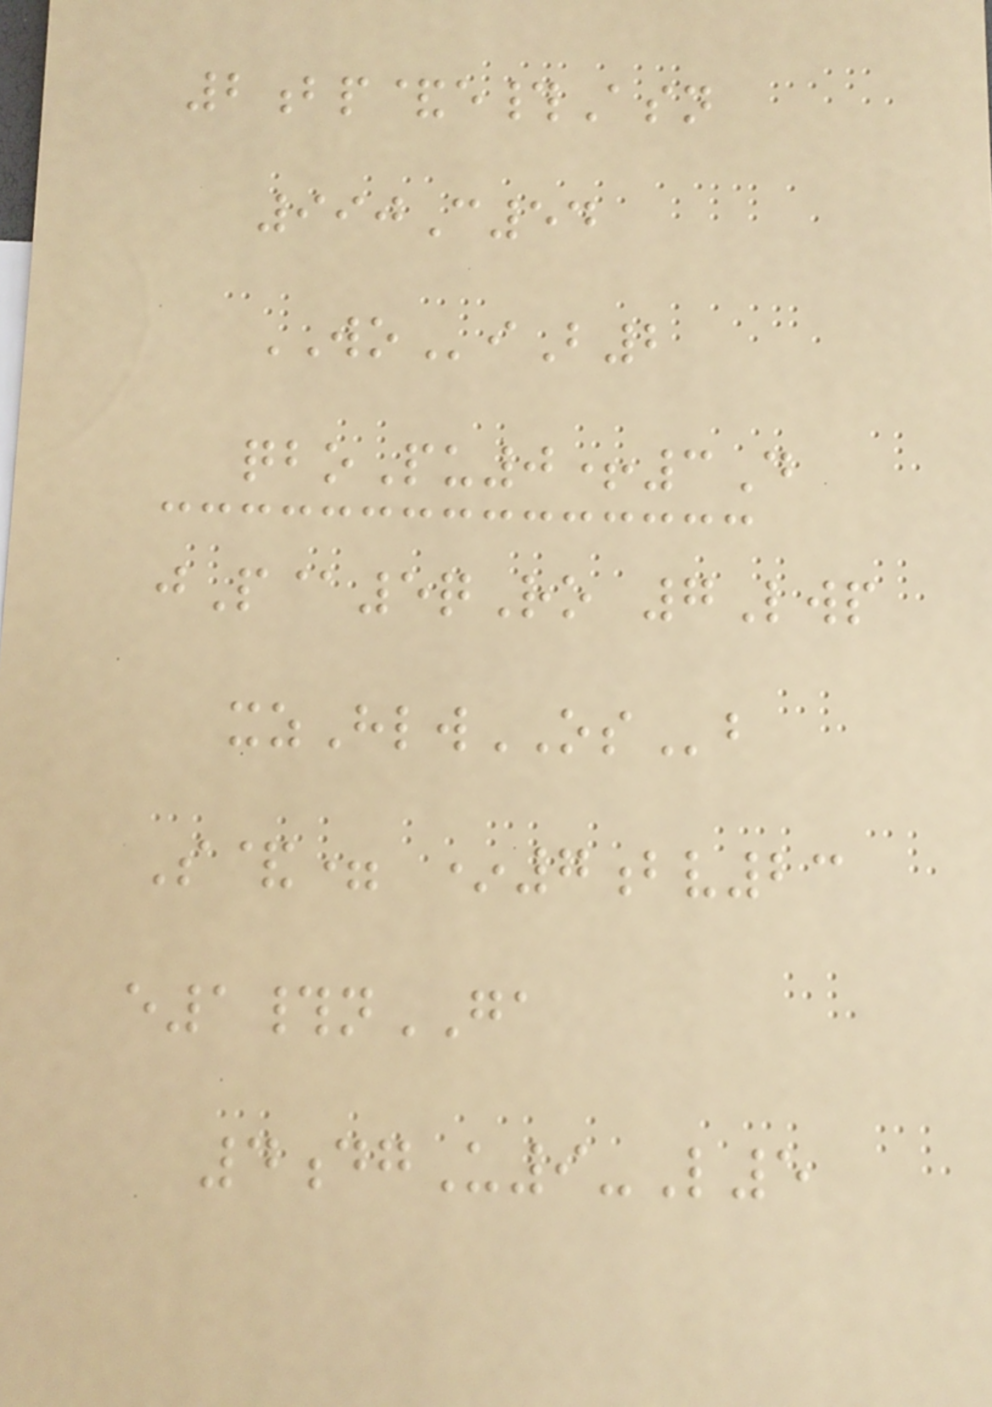2bp&e#Asn
990C54
WOiB2
qboPu0+3D
jP@5qRo 7Lwp
xzHlwOSb
S&= *7bv23
e1#nGA
4dgU9-L5
